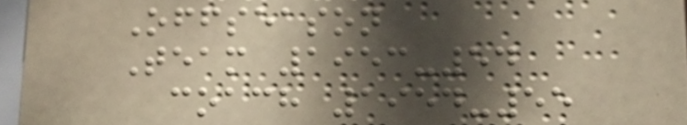Offseason
Team 1953-54
coach 1954-55
